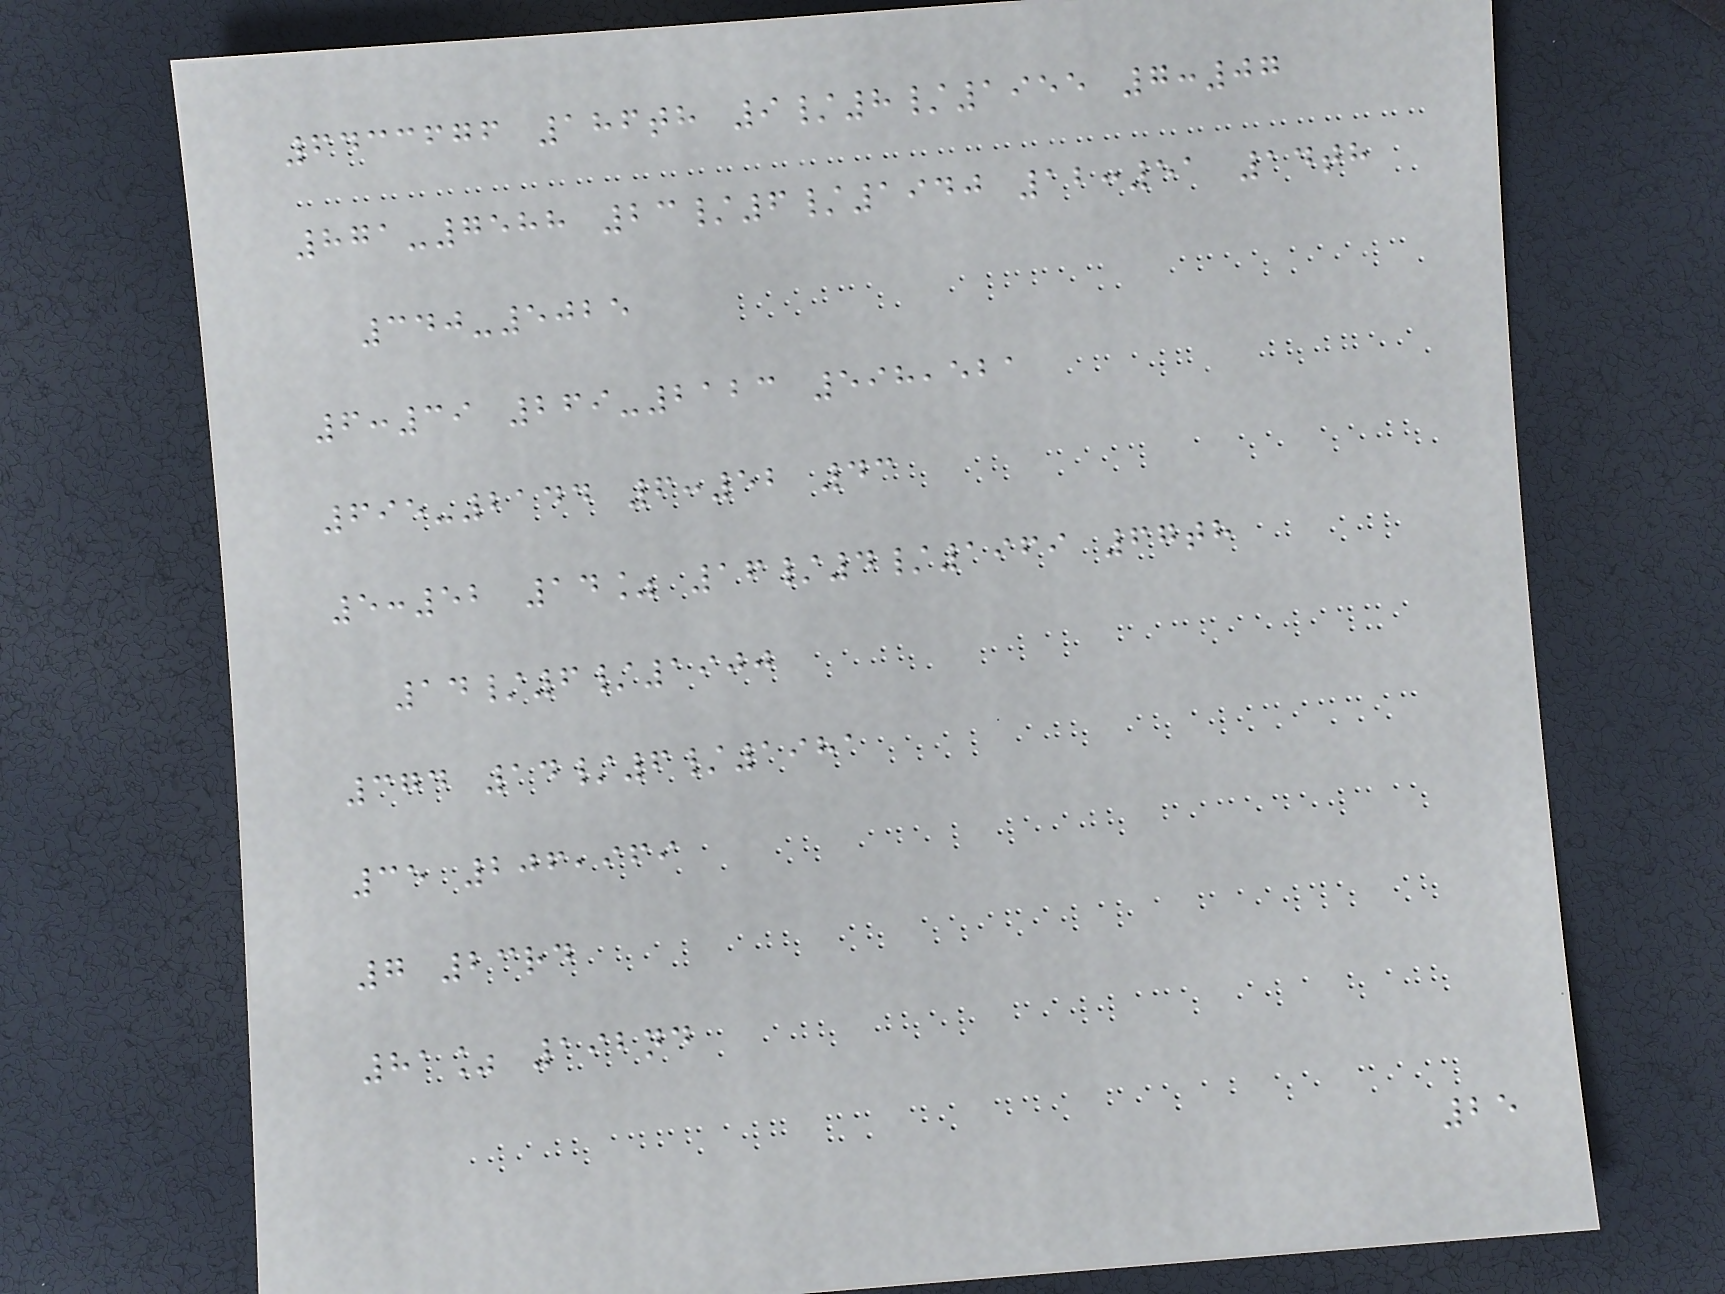6433676 186th 9/8/1955 7:07
871-7588 23/6/1940 12:51 14th
340-5025
6:39 269-2123 598,521
695-2144 6:52 43
5:52 14% 16/4/1969 67th
14/6/1900
374 14/6/1981
35 206,969
7 23rd
81% 192nd
25
